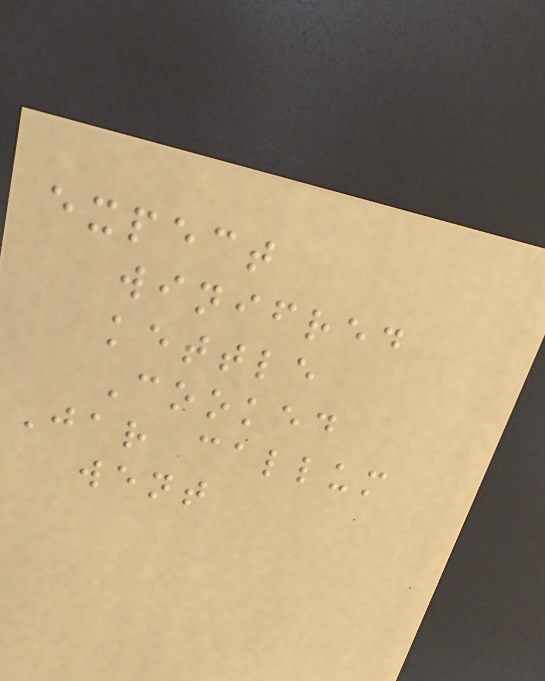expect
winifred
kettle
Cooked
Jar callum
went
